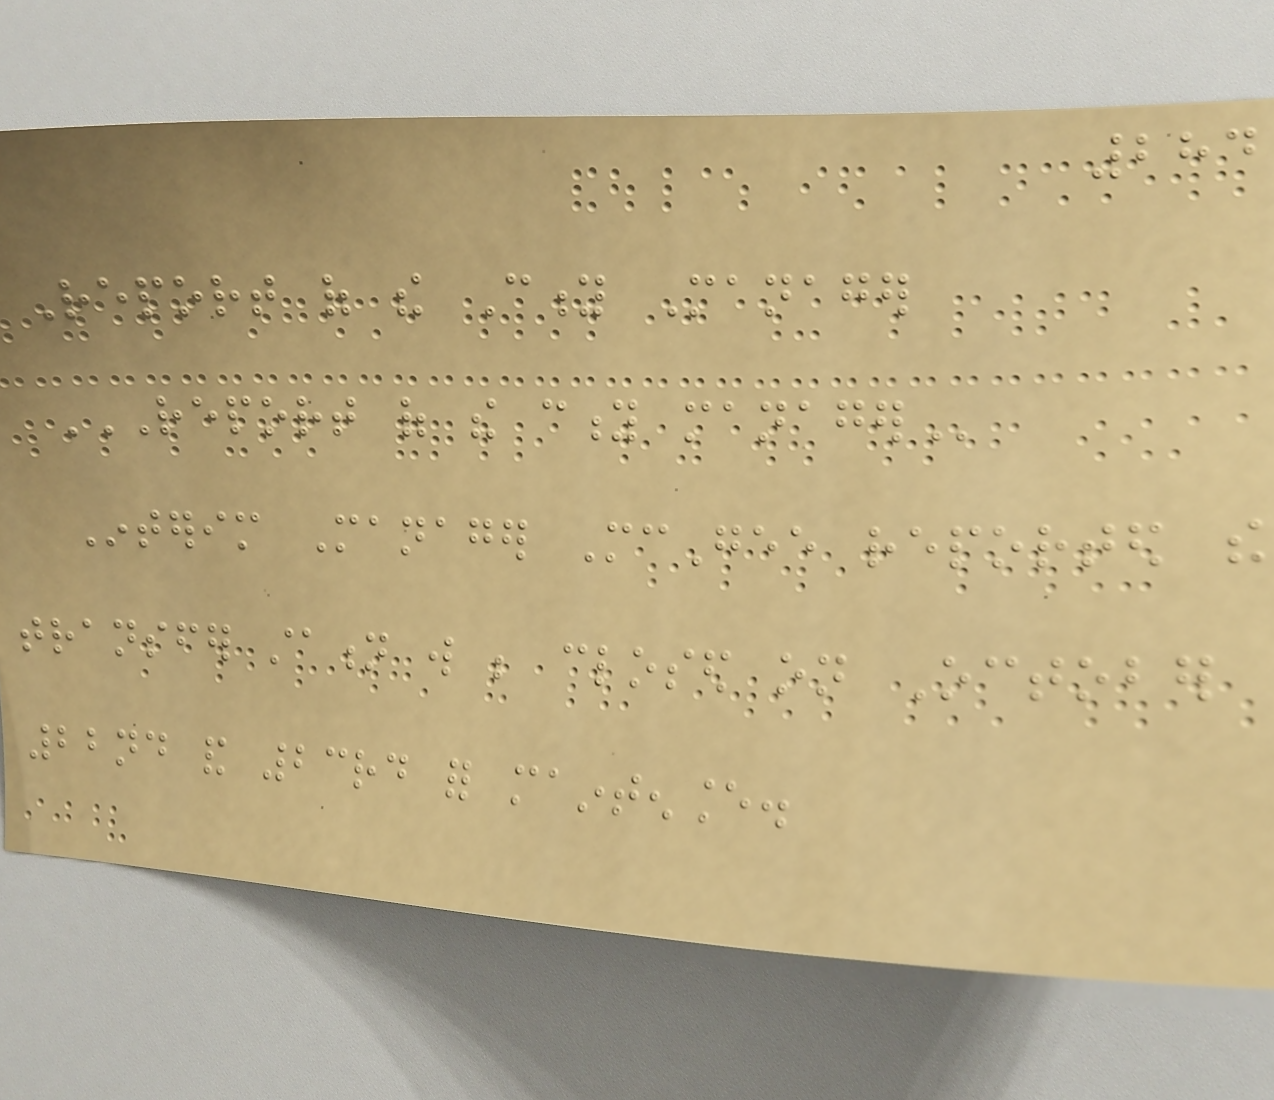284
Report of the City Manager
REPORT OF THE CITY MANAGER
Interim Manager McGee reported the
transfer station will be closed on October
22nd and 23rd for maintenance.
